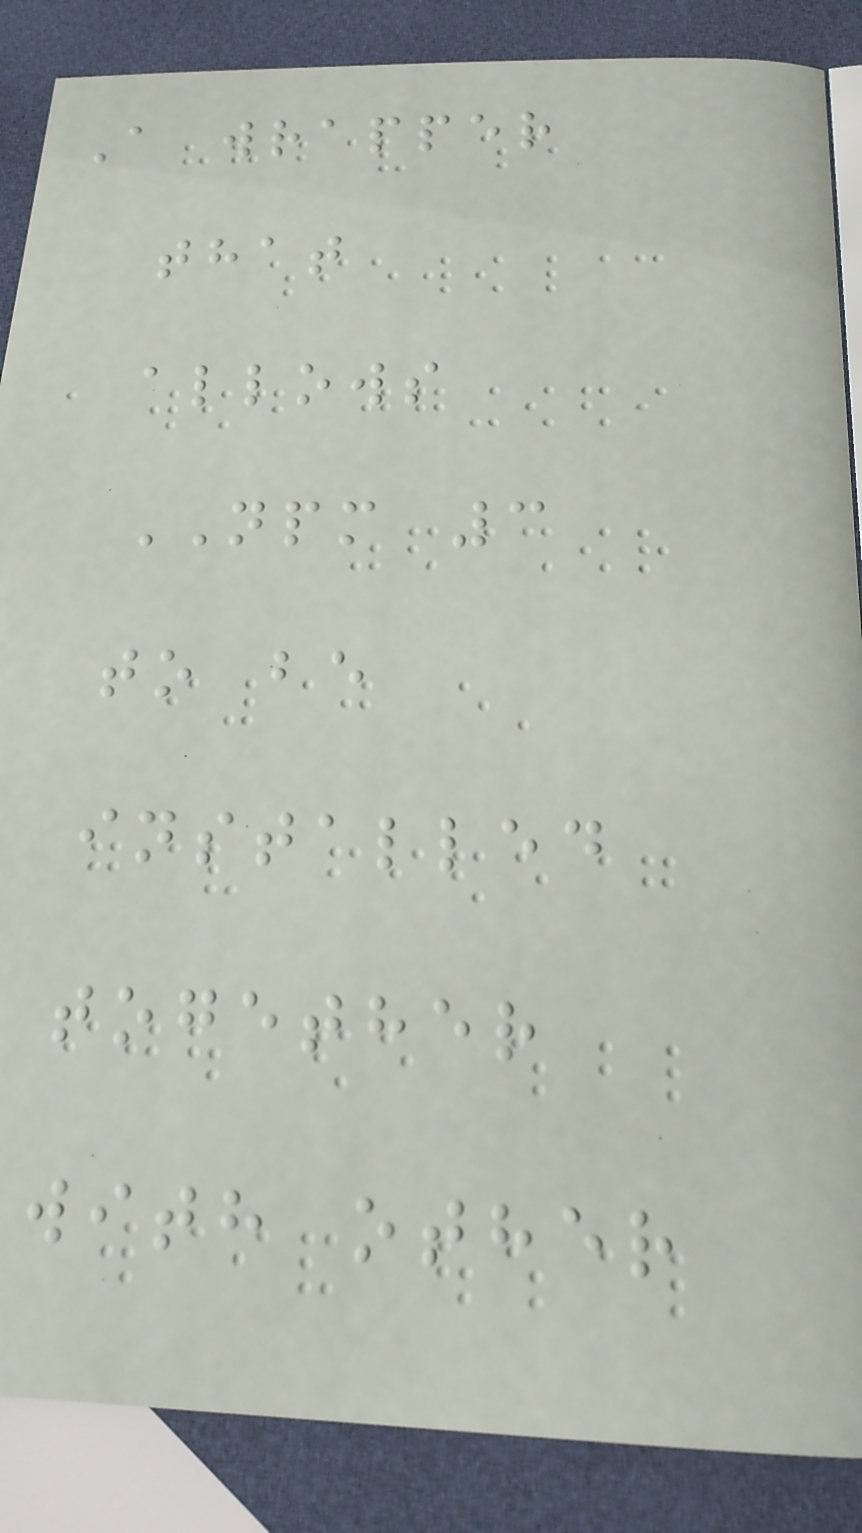A wrapper
that
allows
NPM 3
to be
installed
together
with other
